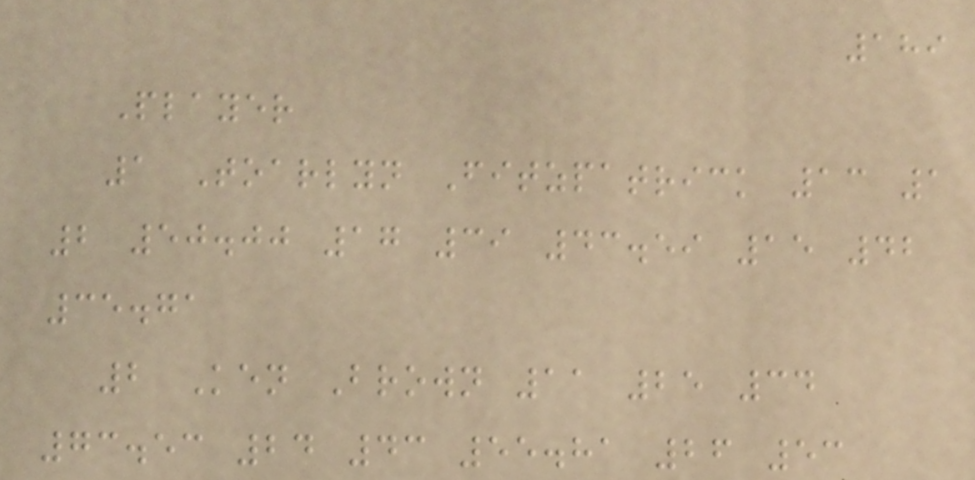189
Player
1 Toarlyn Fitzpatrick 13 1
2 50.00 17 39 43.59 15 42
35.71
2 Ken Brown 11 25 34
73.53 24 43 55.81 26 53
